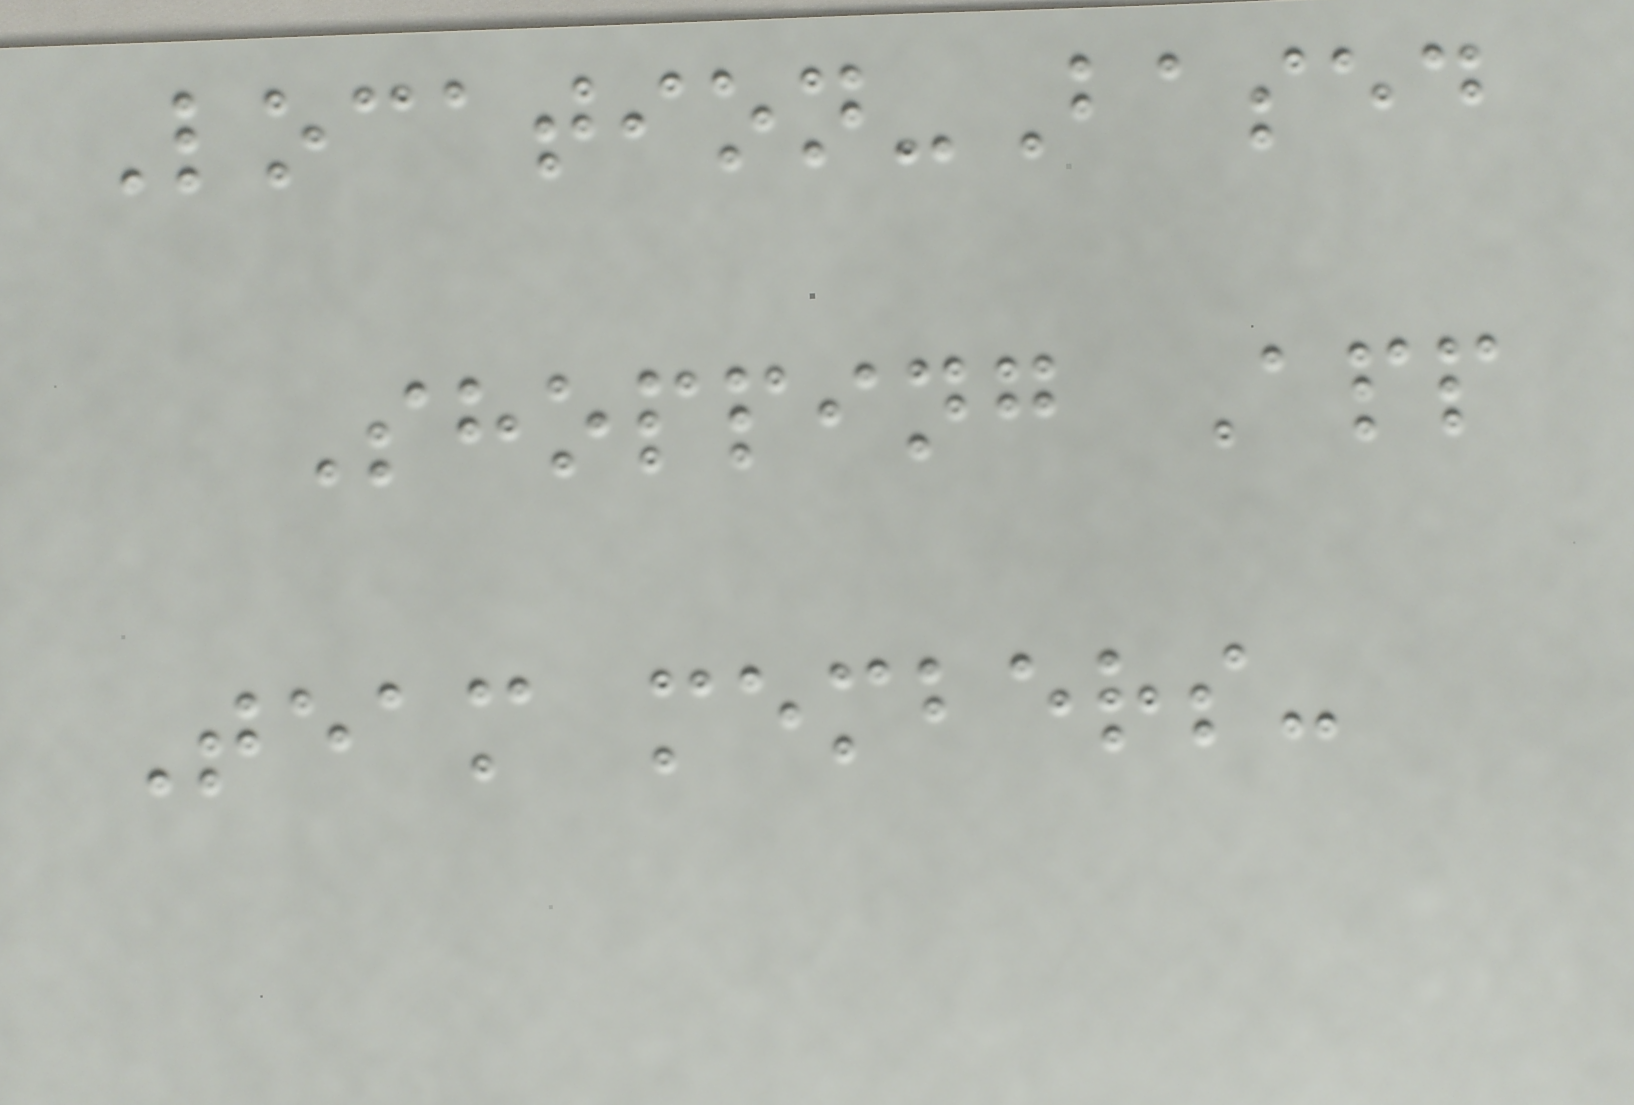Location-Based
Shopping App
Team members-
